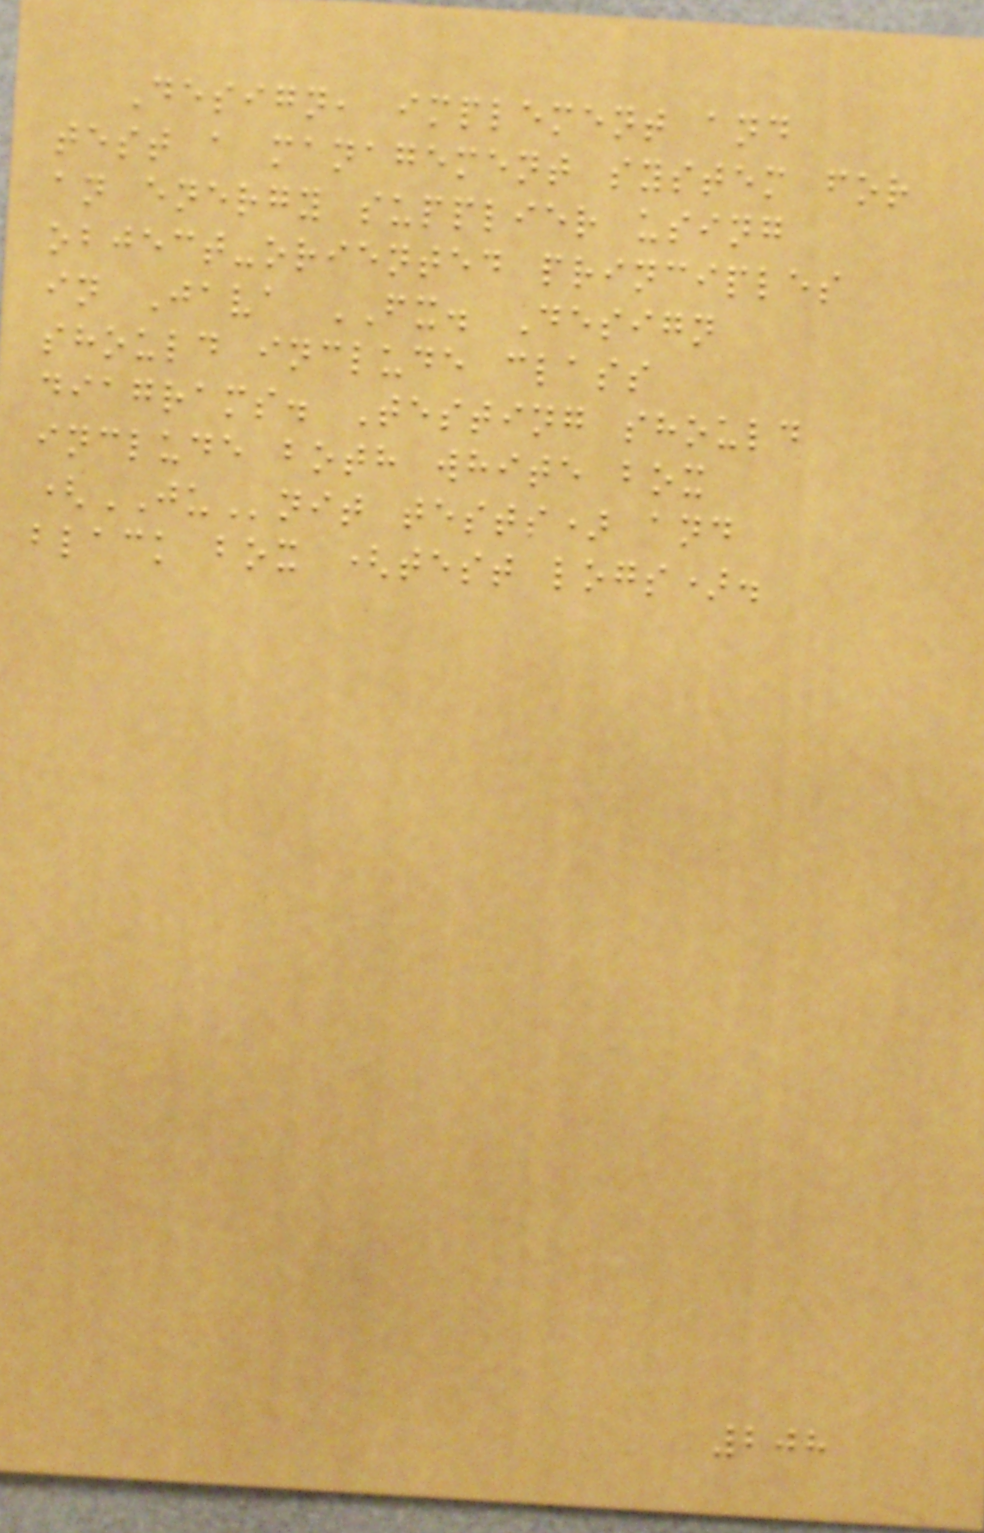Design, implement and
test a management system for
an energy supplier using
object-oriented principles
in Java FX. Design
should include class
diagrams. Testing should
include both white box
(JUnit tests) and
black box (test logs).
208
